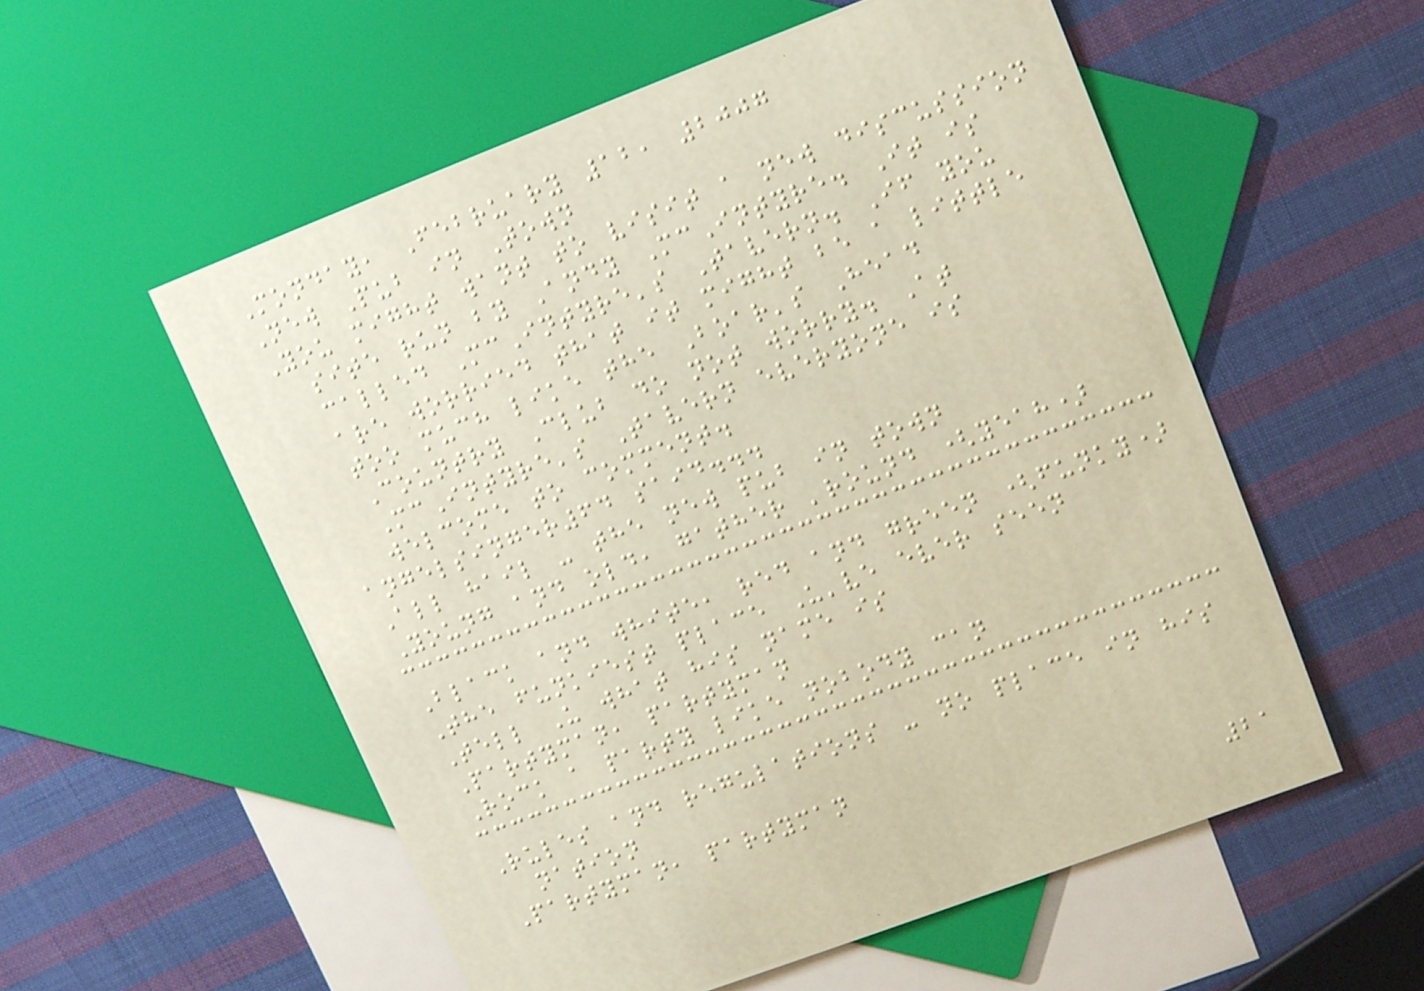Monday, February 12, 2007
New Pub in Town
You might want to visit a new discussion
site run by Andy McIntyre. It is
called McIntyre's Tavern. If you
are worried that it might be a little
too much like the Boar's Head
Country Club do not worry. At
McIntyre's Tavern everyone is
welcome to comment.
angelsinger64 said...
All hail - the new pub in town
Young and old, gather 'round (yeah)
Black and white, red and green (funky)
The funkiest place U've ever seen
Tell U what his name is
Partyman, partyman
Rock a party like nobody can
Rules and regulations - no place in his
nation
Partyman, partyman
21
